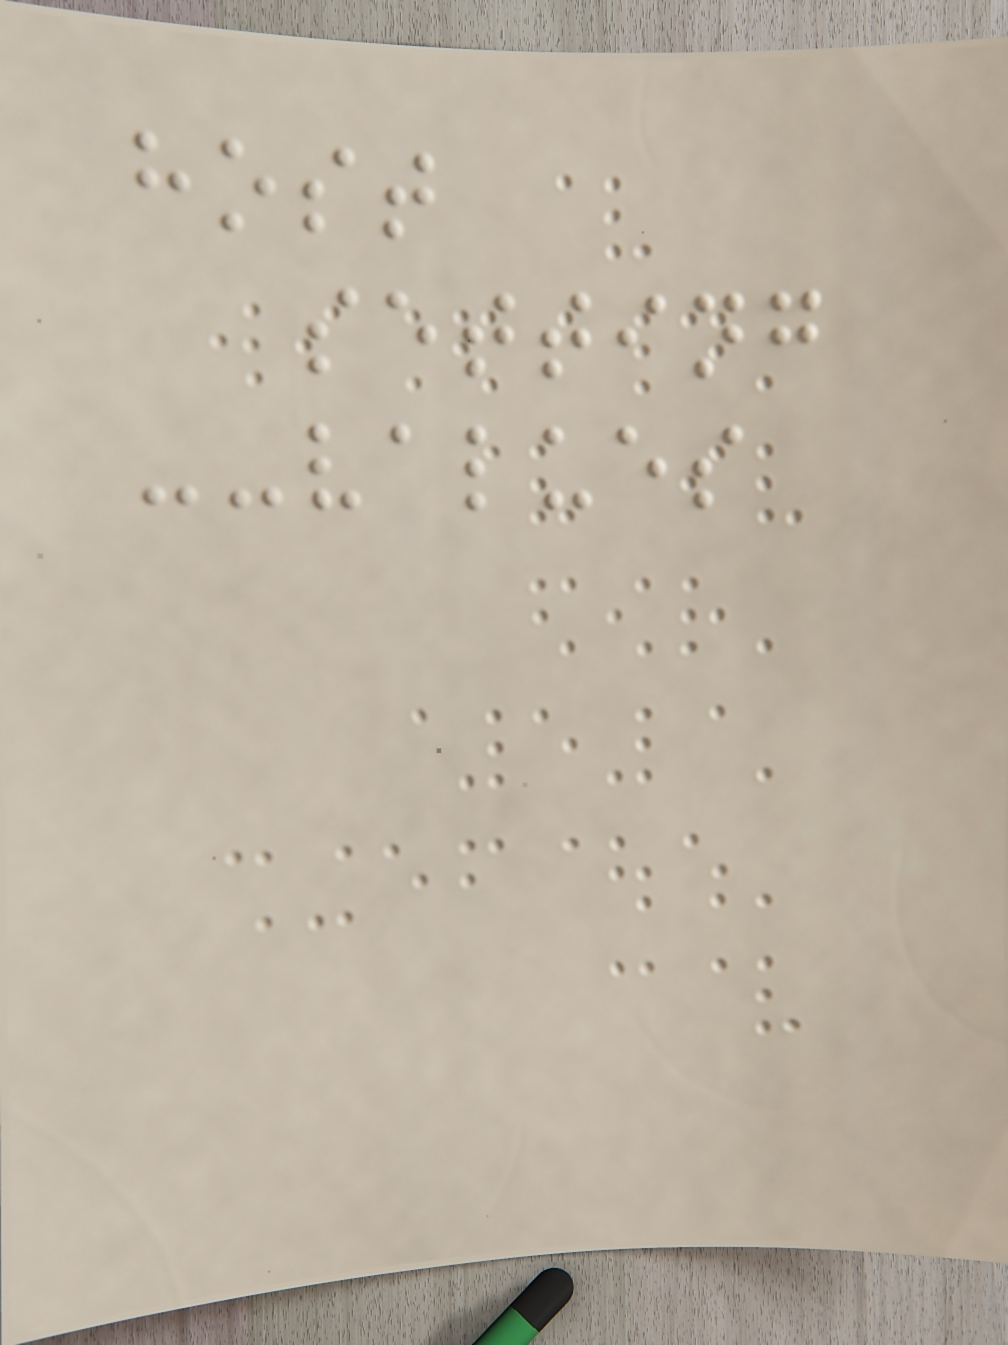host
setting
--values
